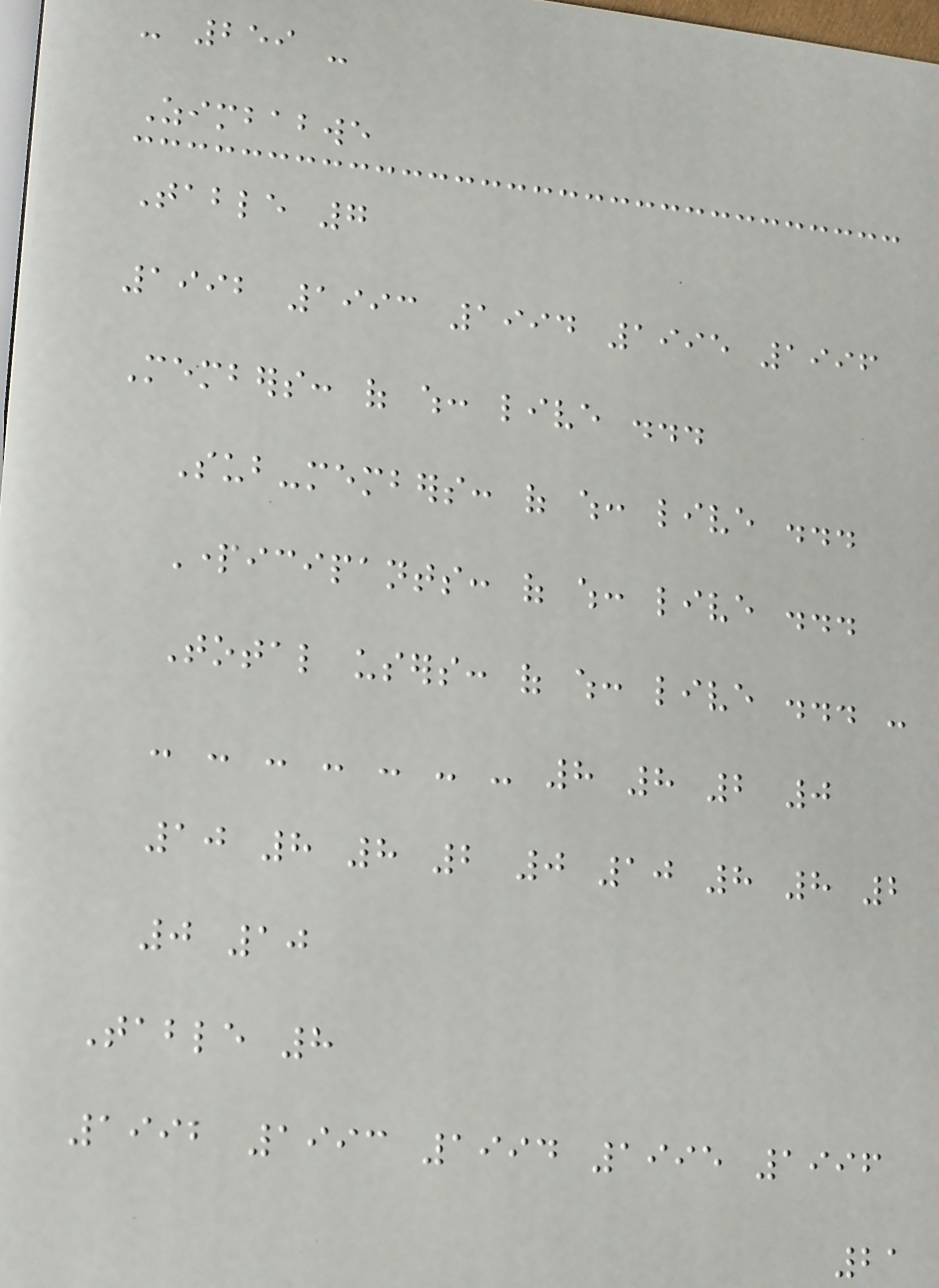- 259 -
Zimbabwe
Table 7
1992 1993 1994 1995 1996
Members: of which: live ...
Sub-members: of which: live ...
Participants: of which: live ...
Total users: of which: live ... -
- - - - - - - 8 8 2 0
10 8 8 2 0 10 8 8 2
0 10
Table 8
1992 1993 1994 1995 1996
21
